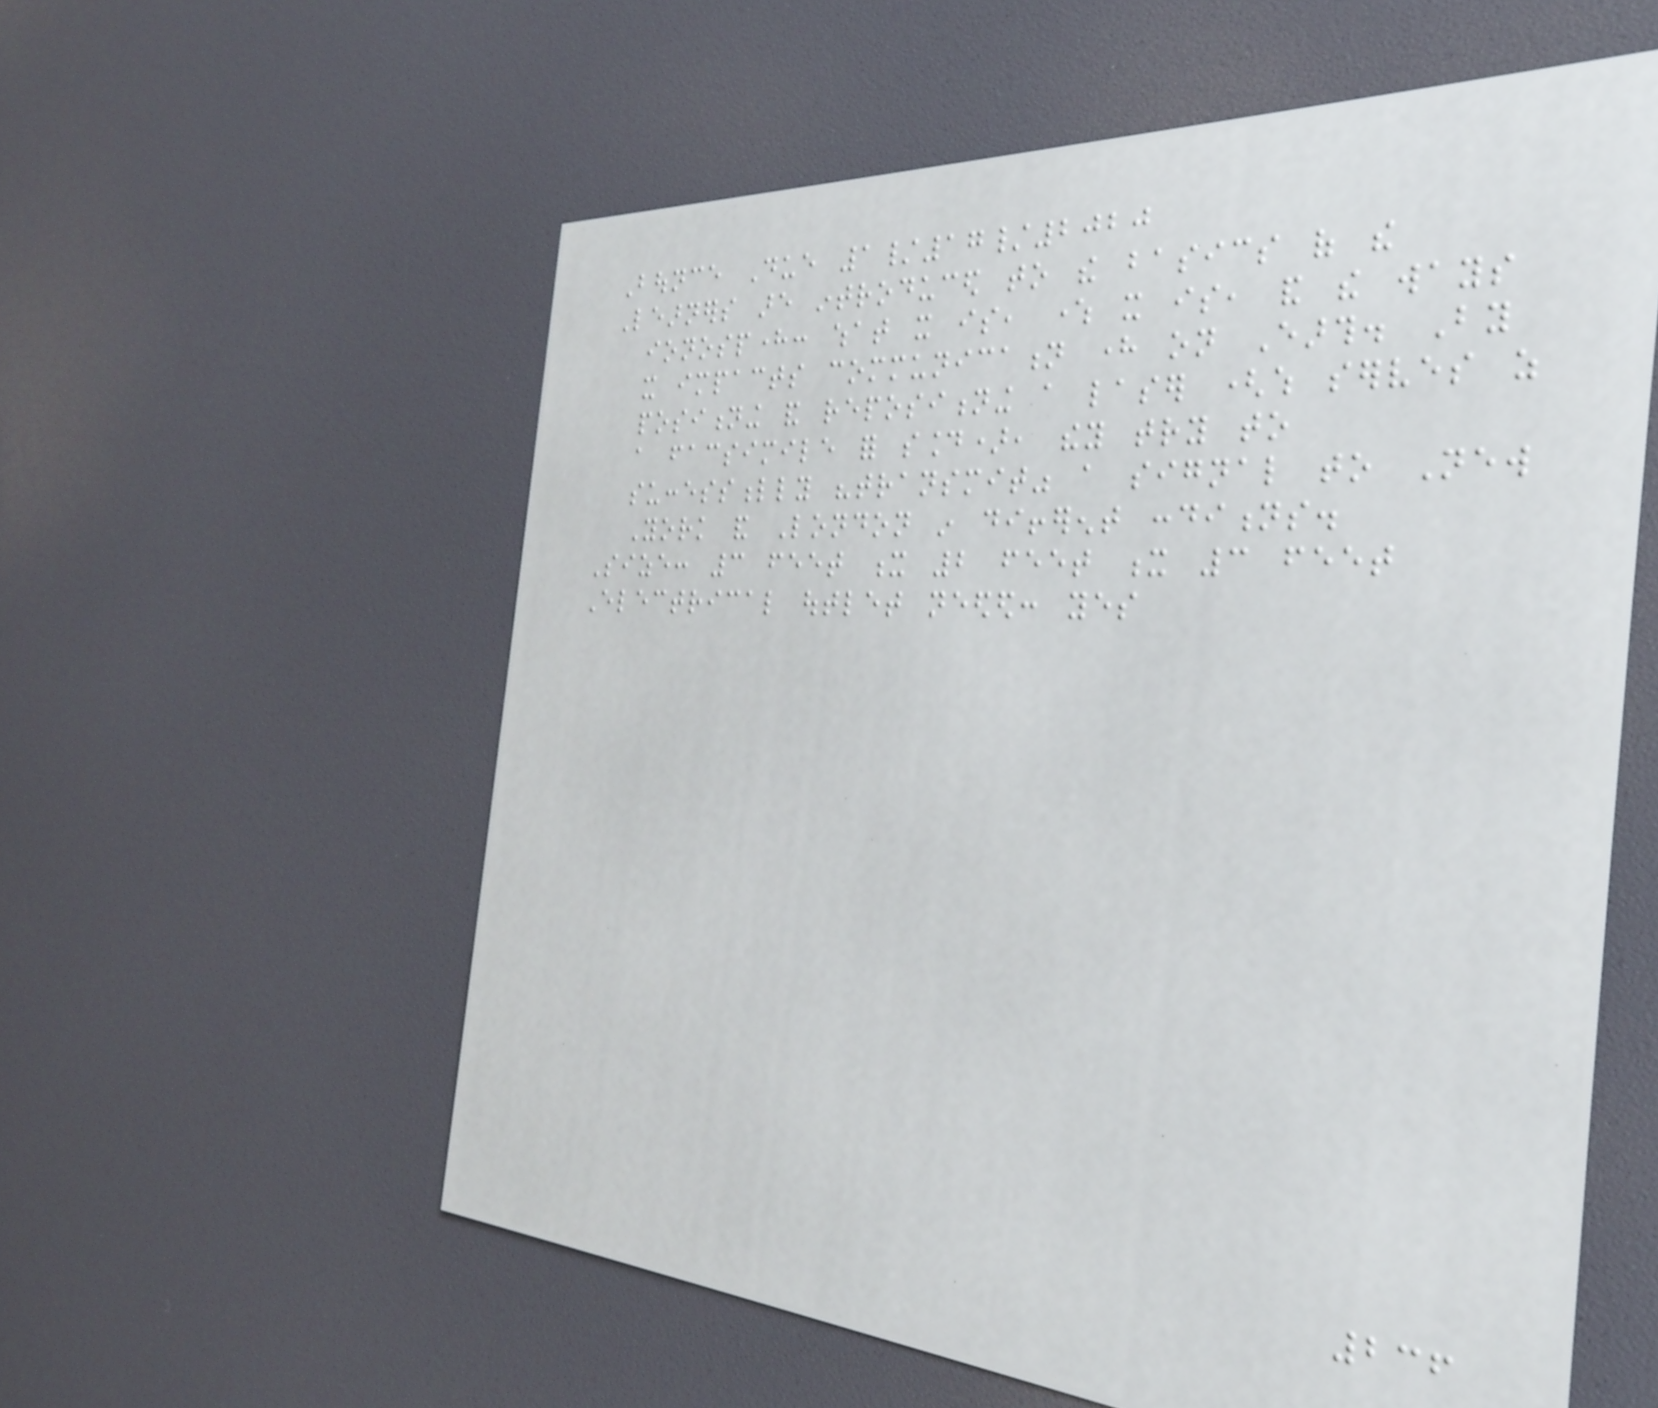Bounce Due 1/17/2020
Learners are introduced to the basics of the
ionosphere: what it is, where it is, and the ways
it impacts communication here on Earth. By
positioning and repositioning a laser (which serves as
a facsimile for sound), they try to
successfully "transmit" a signal to New
York and London in different conditions.
Size: 3 feet x 2 feet x 3 feet
Electrical outlet needed: yes
236
